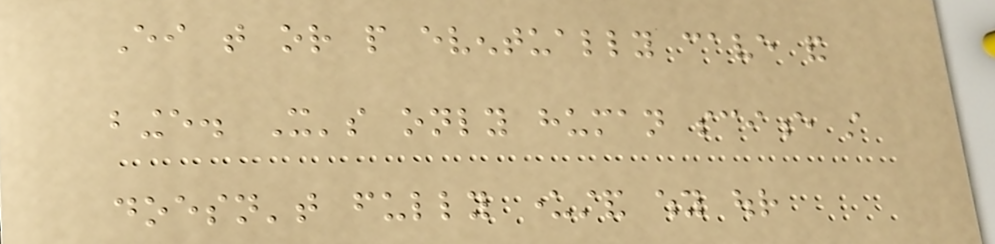Either that or people eventually cave and
binge. It's only human science still
doesn't fully understand why our
